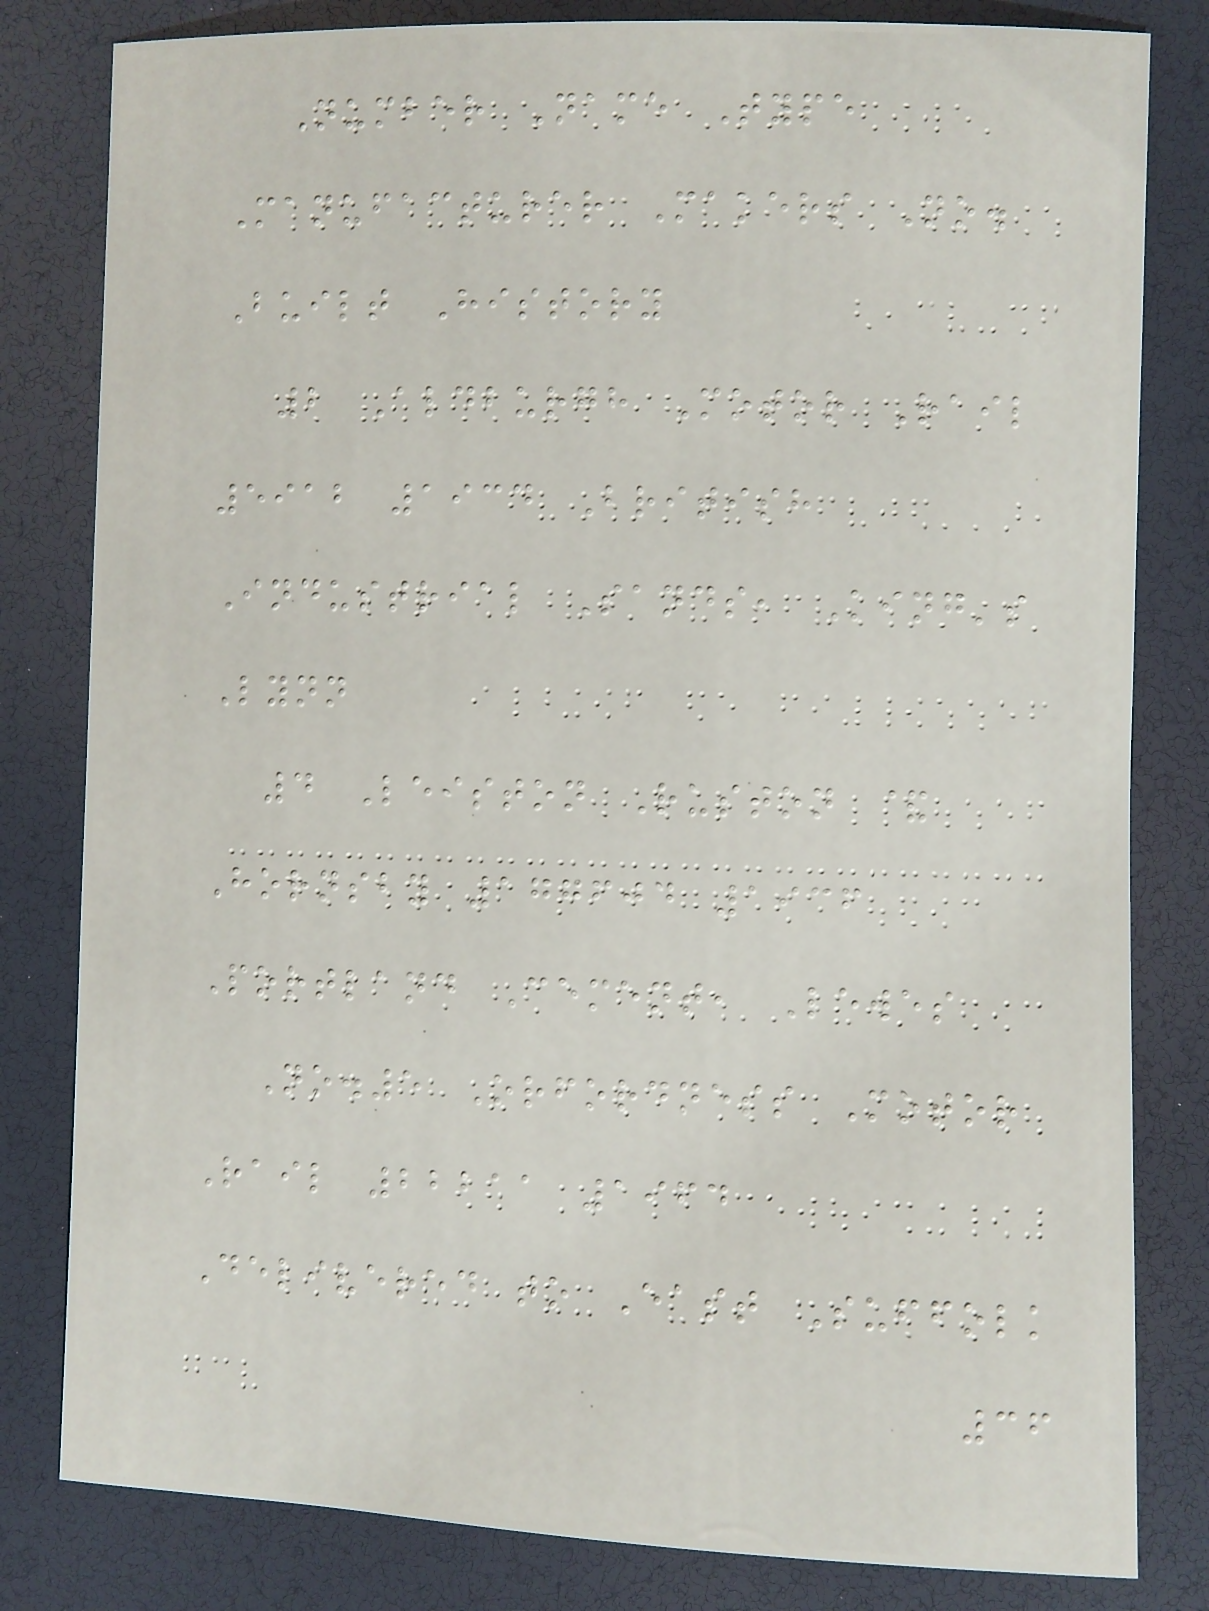Number Name Type
Manufacturer Makers No.
Built History
2 Aldburgh Motor Rail
5912 1934 British
Industrial Sands, King's
Lynn
4 Leiston Ruston &
Hornsby 177604 1936
Portland Cement, Lewes
No.5 Orfordness Motor
Rail 22211 1964
Delivered to East Suffolk
36
